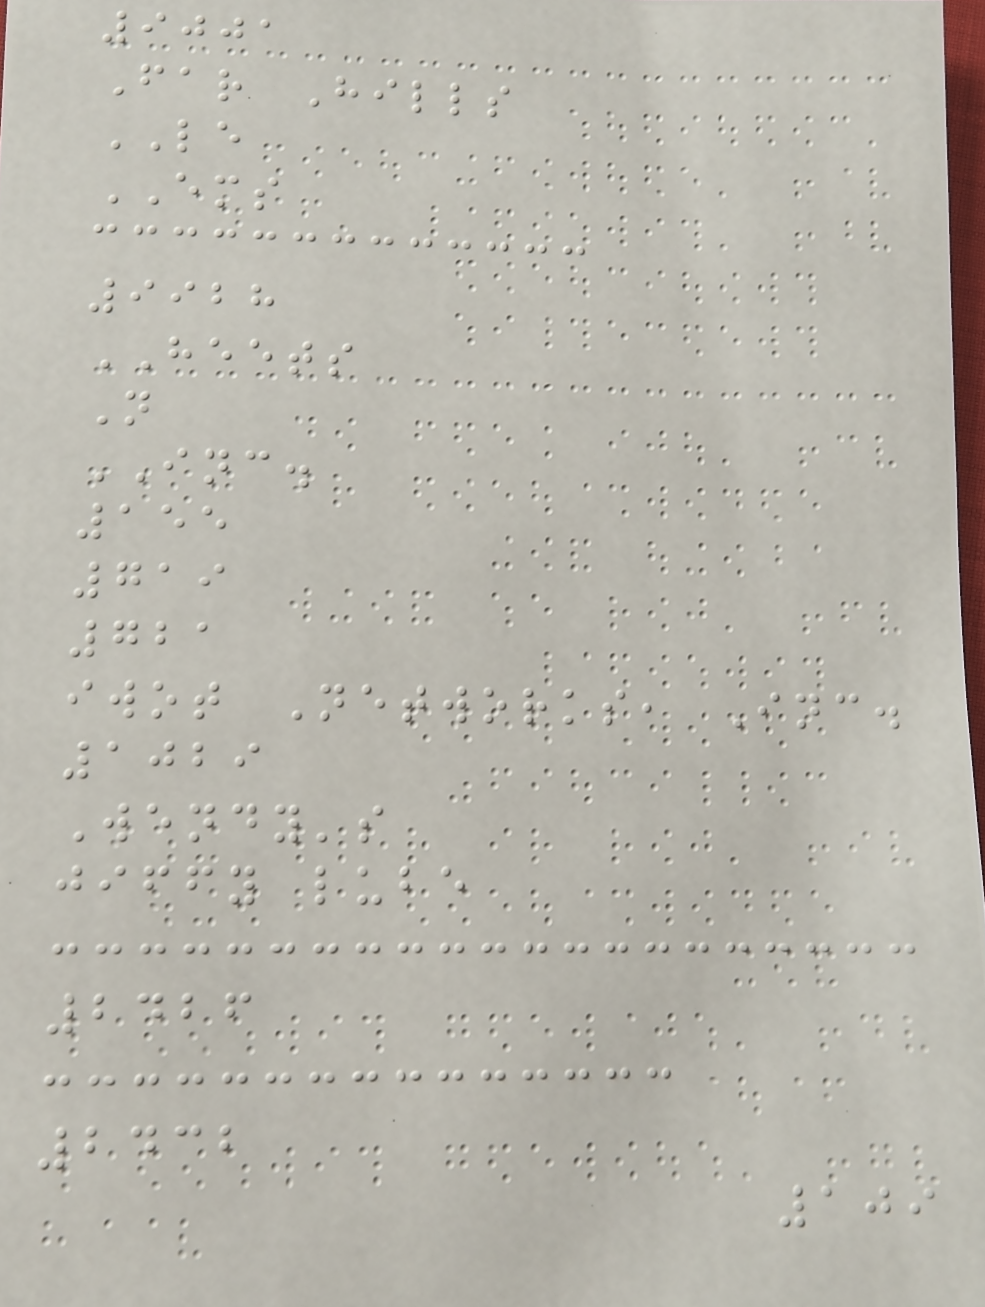9001
Far Hills
LE
EMS
9928
HEETS
N
INC.
155
719
721
iwot Networks, Inc.
1029
Wendy's
jiffy lube
2426
2432
109
